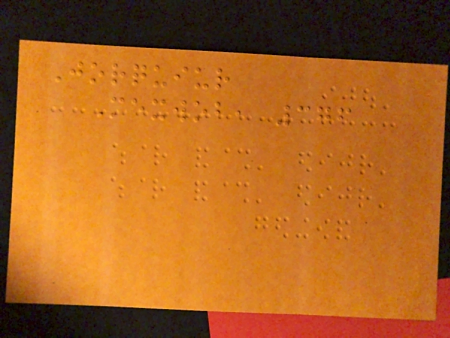Jorquiur
Mexwob, 376
